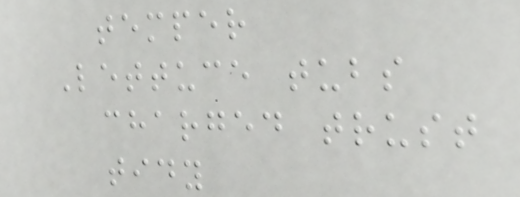temper
Lettuce tubs
charged trust
tidy
